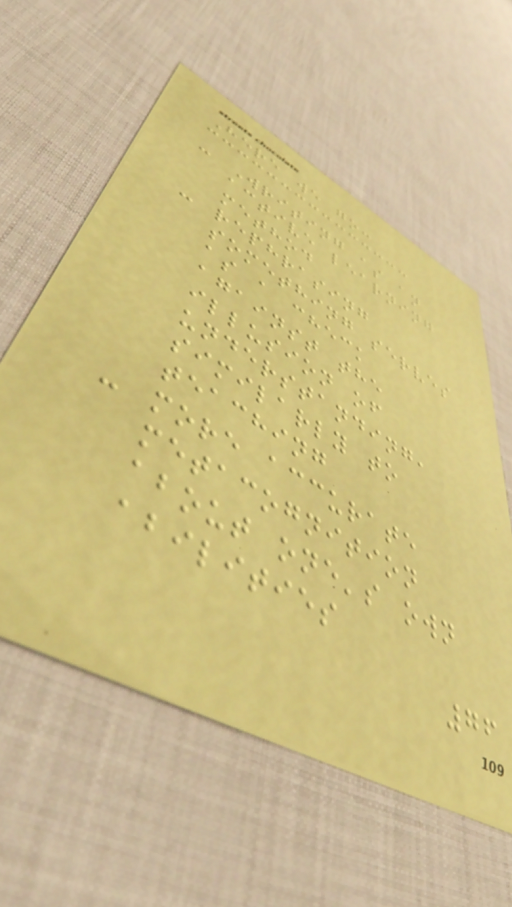Here we go:
- Writing as an
active learning
method
- rephrasing
something serves
as a check
against the
illusion of
understanding,
similarly to
teaching
- more accurate
metacognition
about one's own
abilities
76
